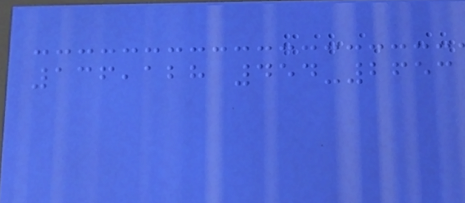136,128 454-2653
